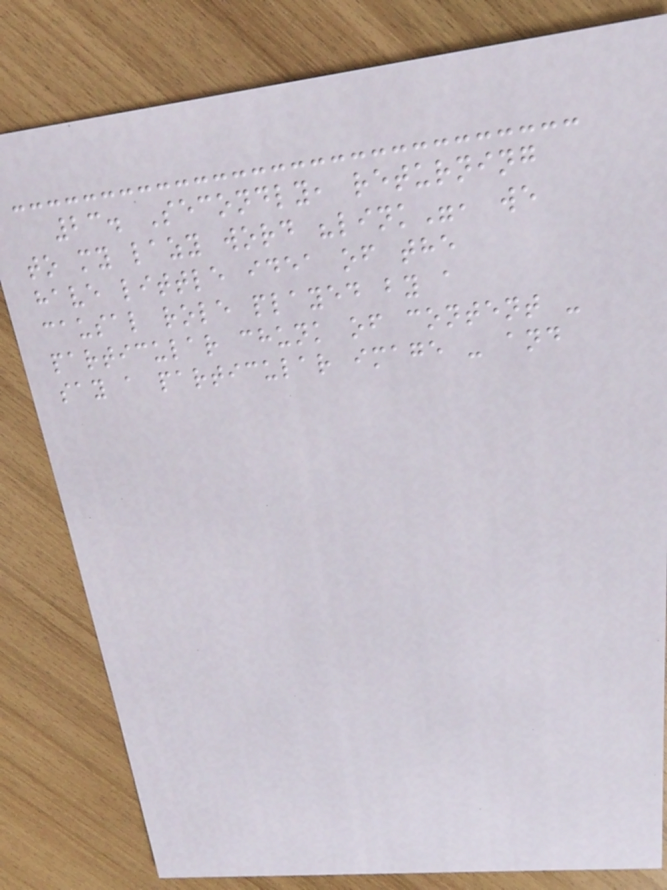23. Secondly, returning
to my lazy word "link", we
have little idea of the
causal role played by a
particular chunk of content -
say a particular image - and
